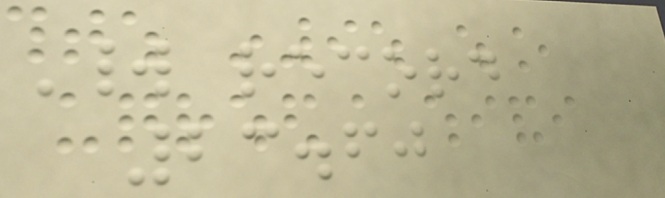World record
23.60
